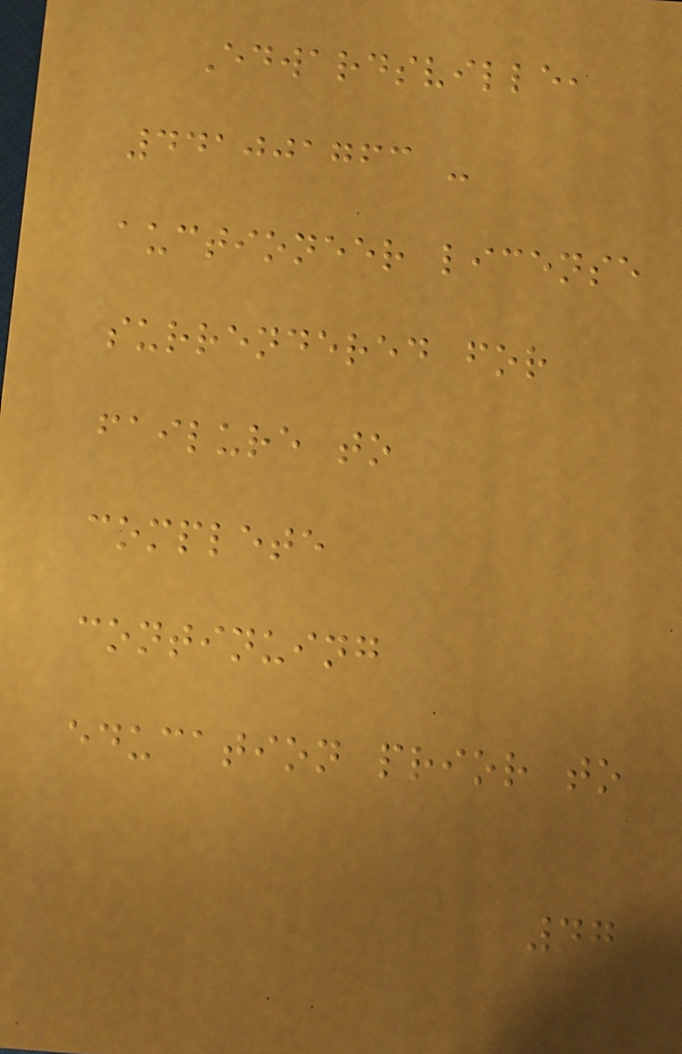Edwardsville,
441001763 -
auctioneer license
surrendered for
failure to
complete
continuing
education prior to
47
